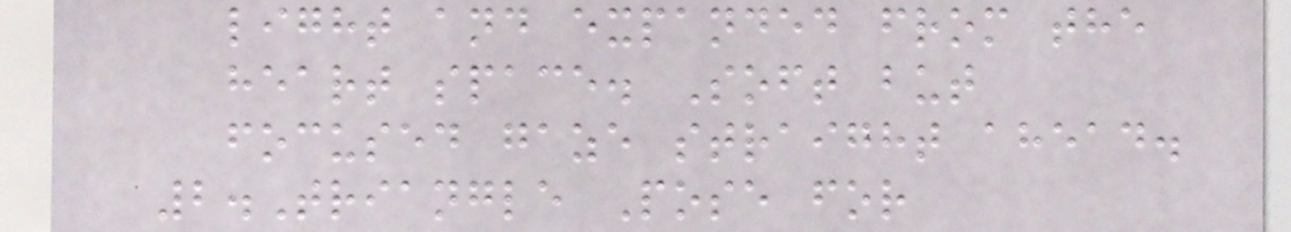light and expanded from the
heart space. Soft but
focused gaze straight ahead.
2.Triangle Pose for
